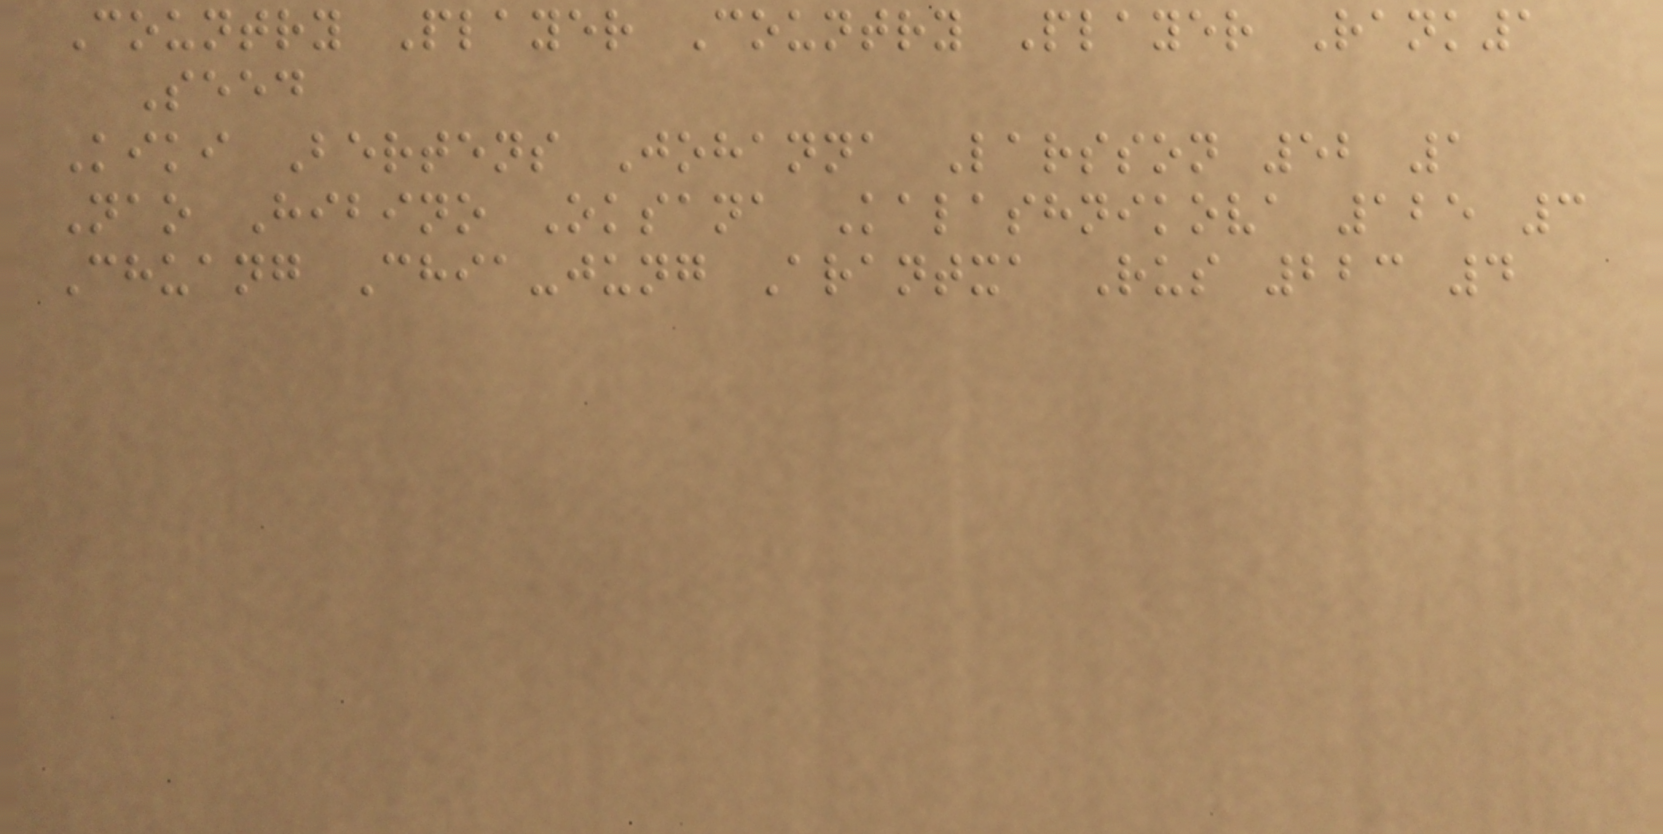Country Player Country Player Rank1
Seed
Kiki Bertens Johanna Larsson 52 1
Nao Hibino Oksana Kalashnikova 125 3
Chuang Chia-jung Arantxa Rus 223 4
